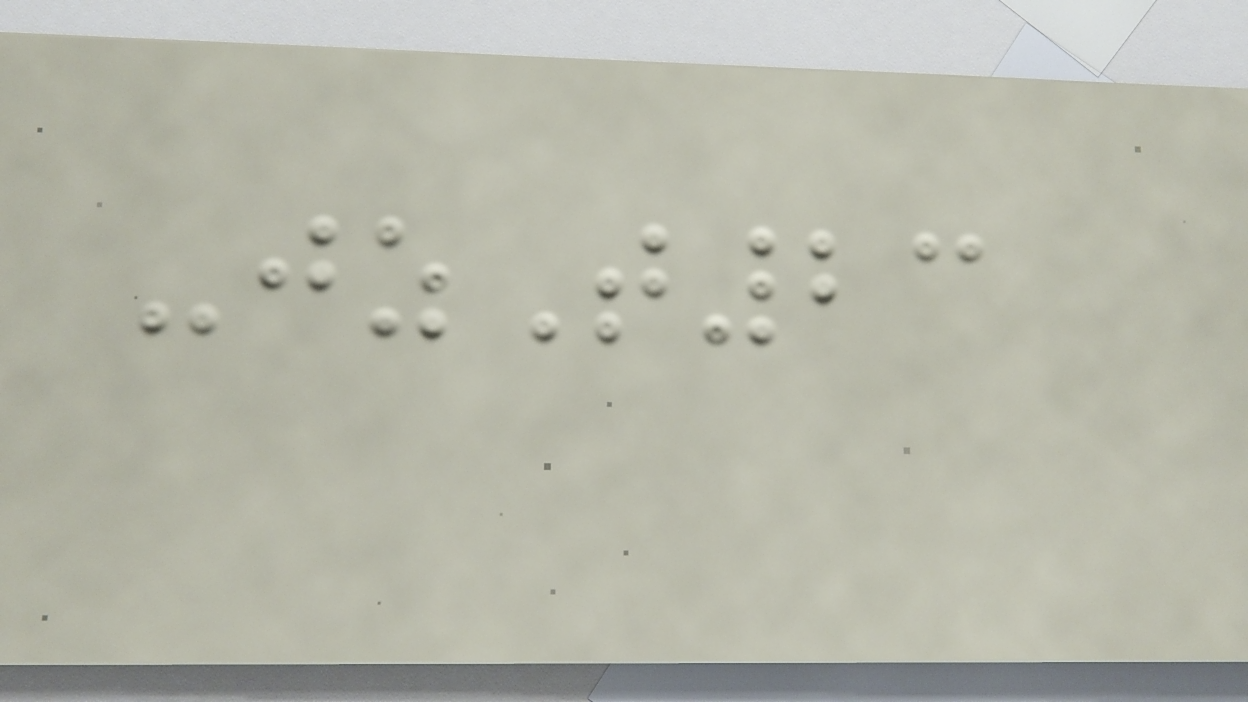-jzT23
